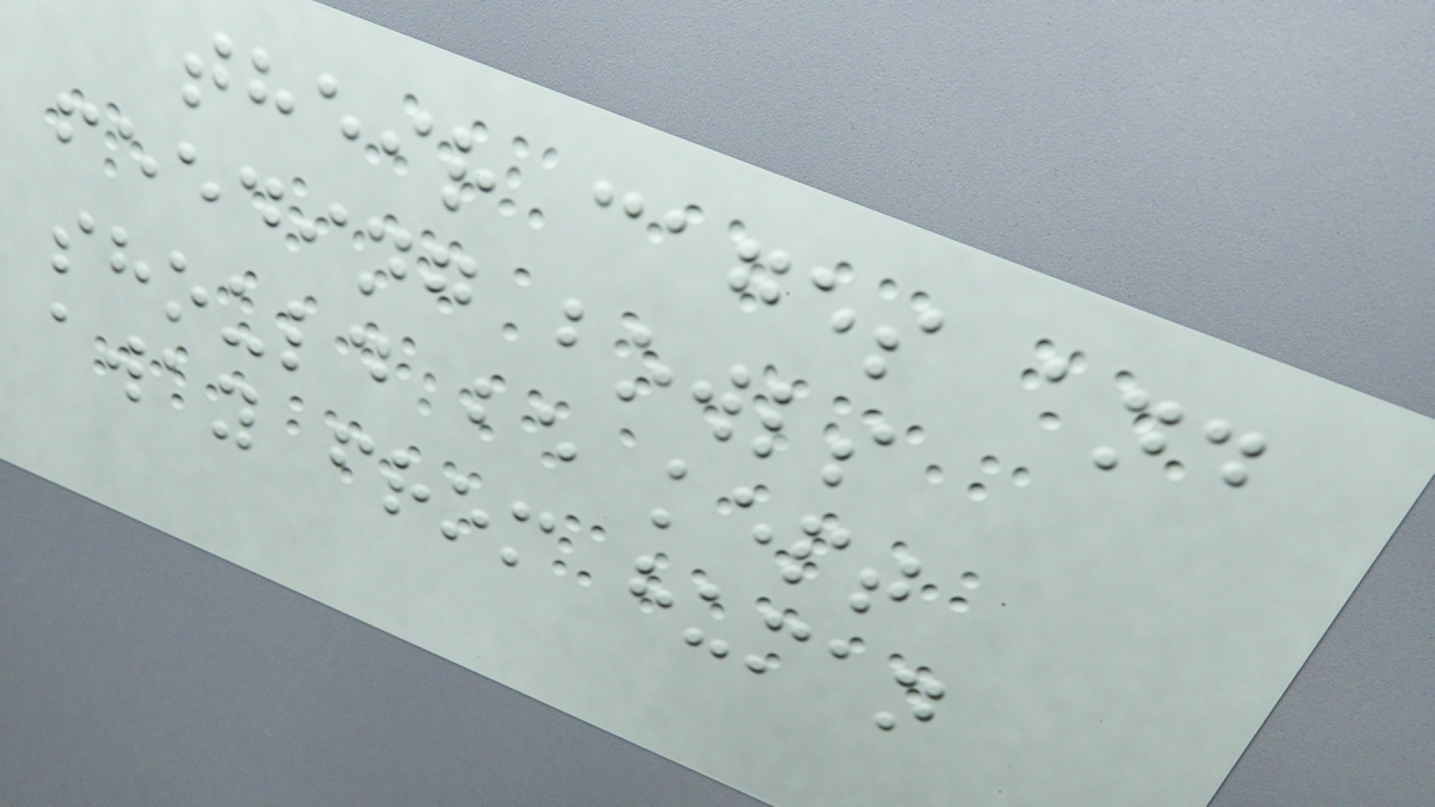their cages and
feeding bowls
should be kept
away from human
